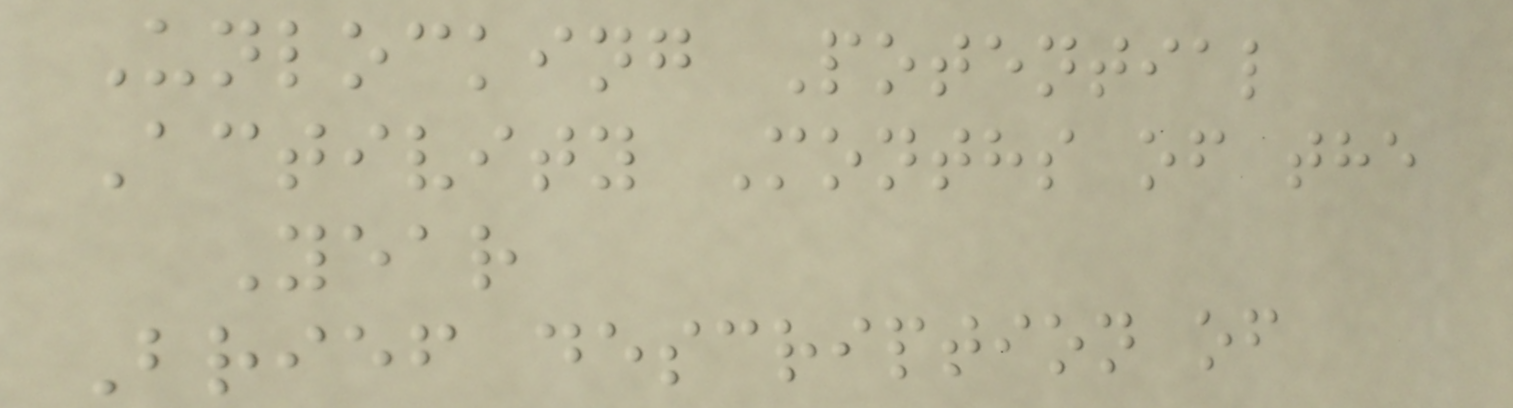Unlocking Potential
Activity Months of the
Year
Brief description of
